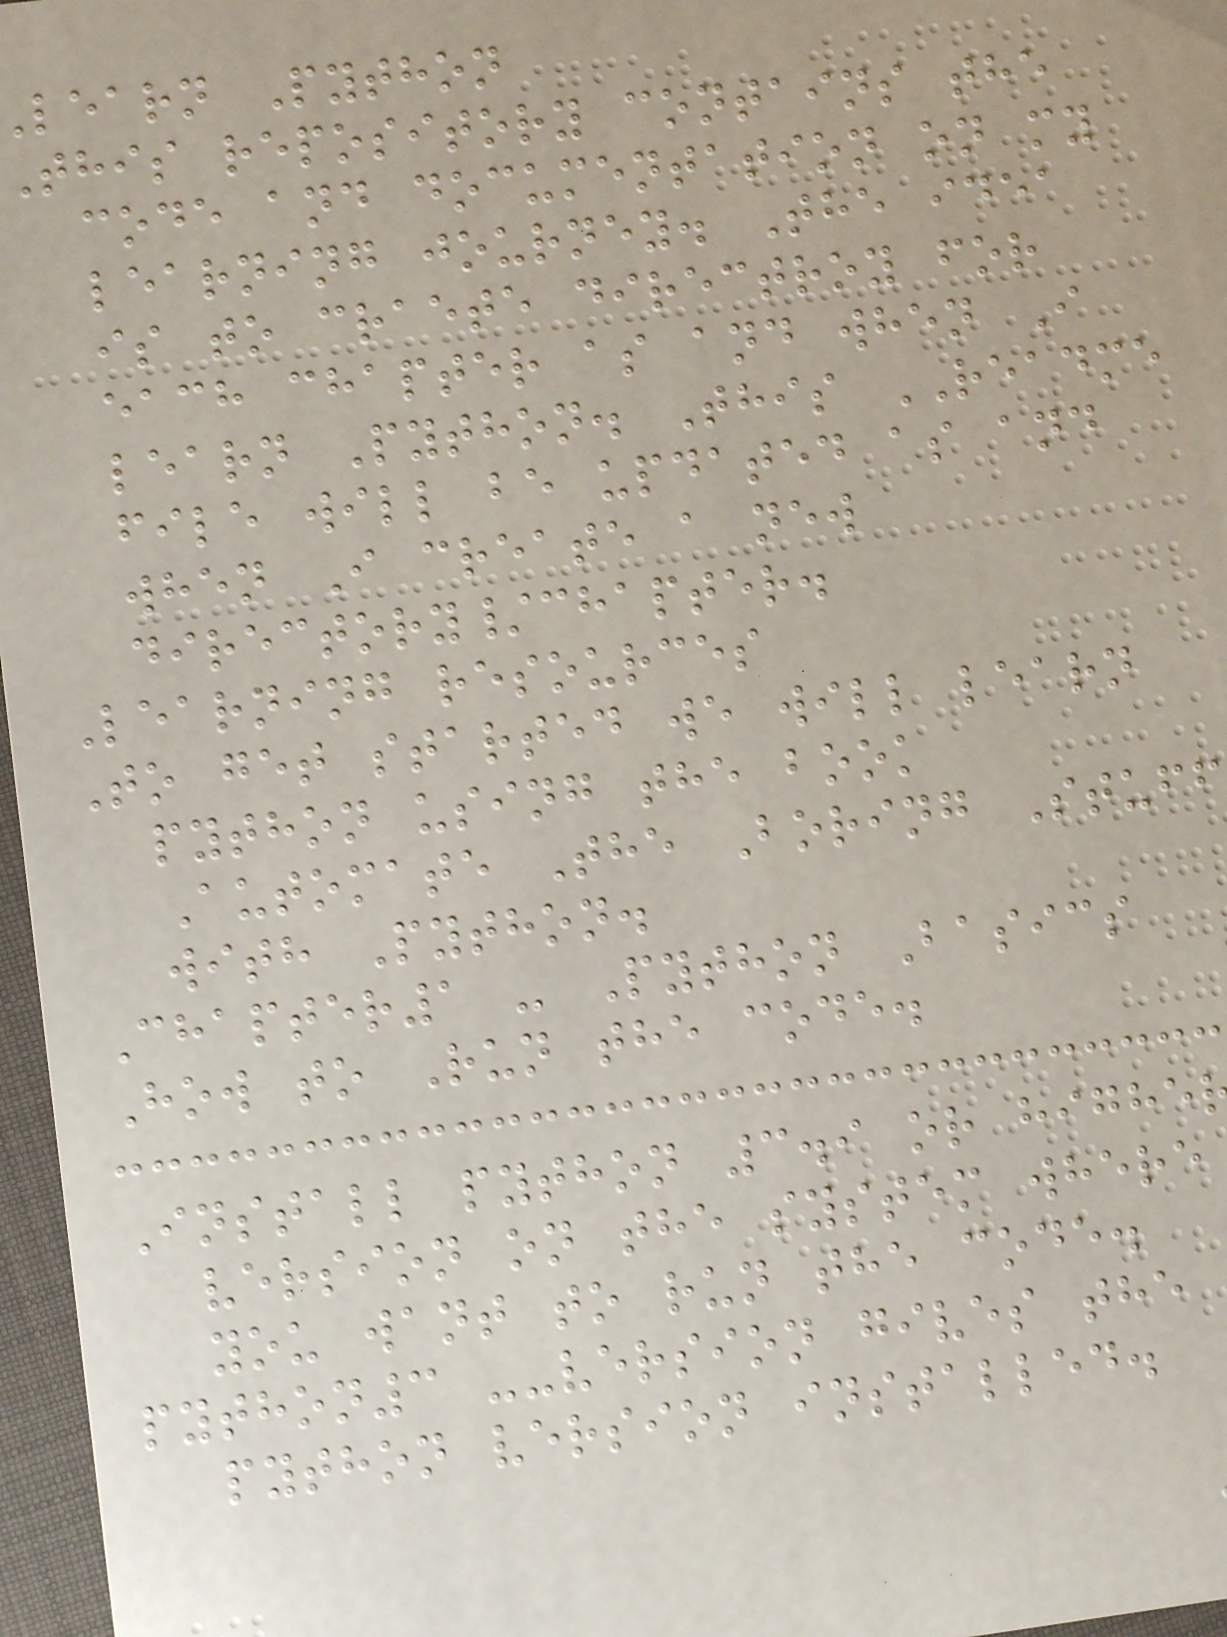learn Python
this repository contains the
code and documentation on my
learning journey. The idea
is to craete directroy for
each chapter as and when I
learn Python. This README
file will be updated as and
when I create a new
directory/chapter.
Learning resources
To get started we will learn
python using the book
Automate The Boring Stuff
with Python.
Chapter1 - Python Basics
How to Run the code.
Install python 3.9 or highe
version on the system where
you want to run the code.
python3 --version gives the
python version installed.
